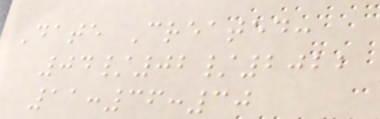Date Created:
04/02/2022
11:36:30
